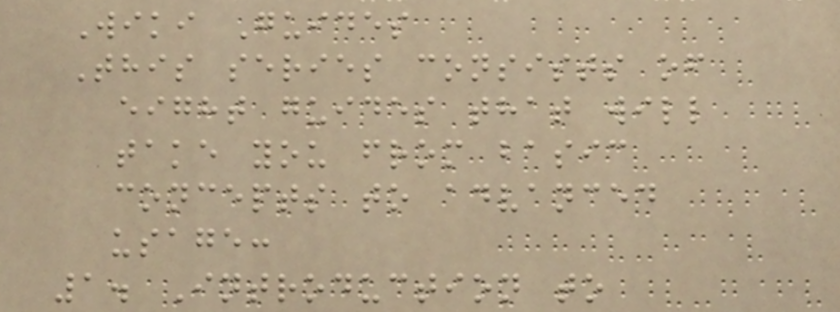Wiki Guides
This series consists of
eight guides that will
take you from basic
concepts to advanced
usage:
1. Introduction to
